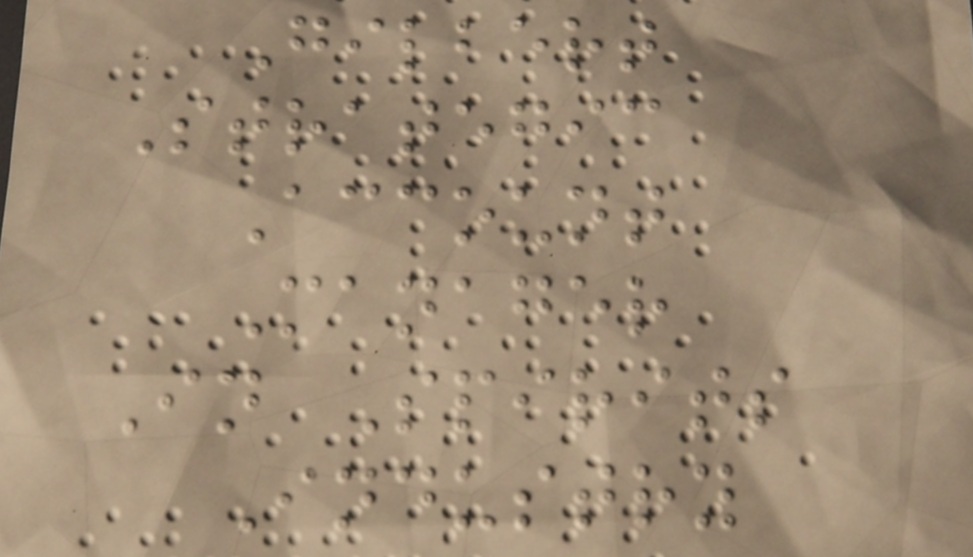Gilbert
Strategic
Account
Manager
In Spirits
Industry
